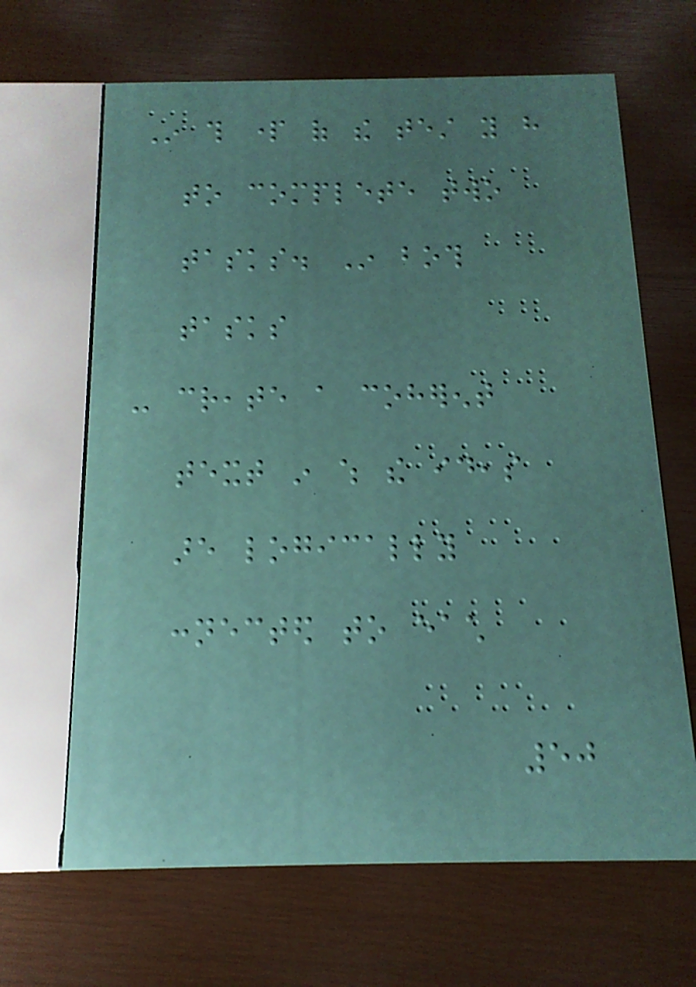In this part of the test you have
to complete two
tasks. In both
tasks
- create a coherent
text in which the ideas
are logically
connected to each
50
